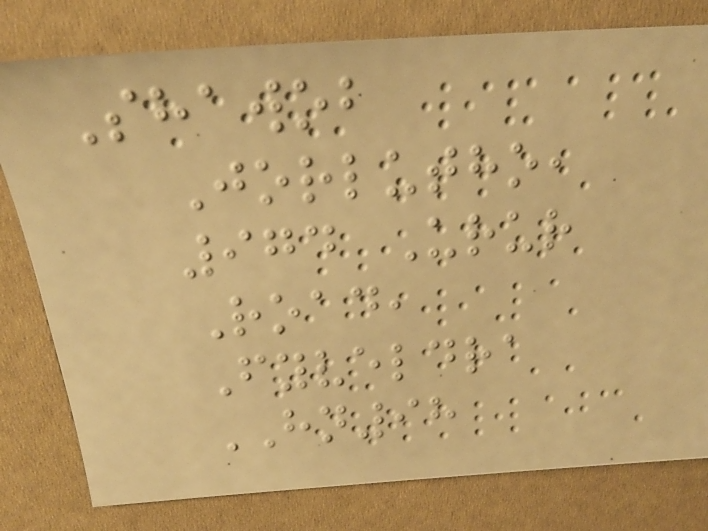Shawob
Jorlutho,
974 Urur
Road,
Fyveldra
HN98
